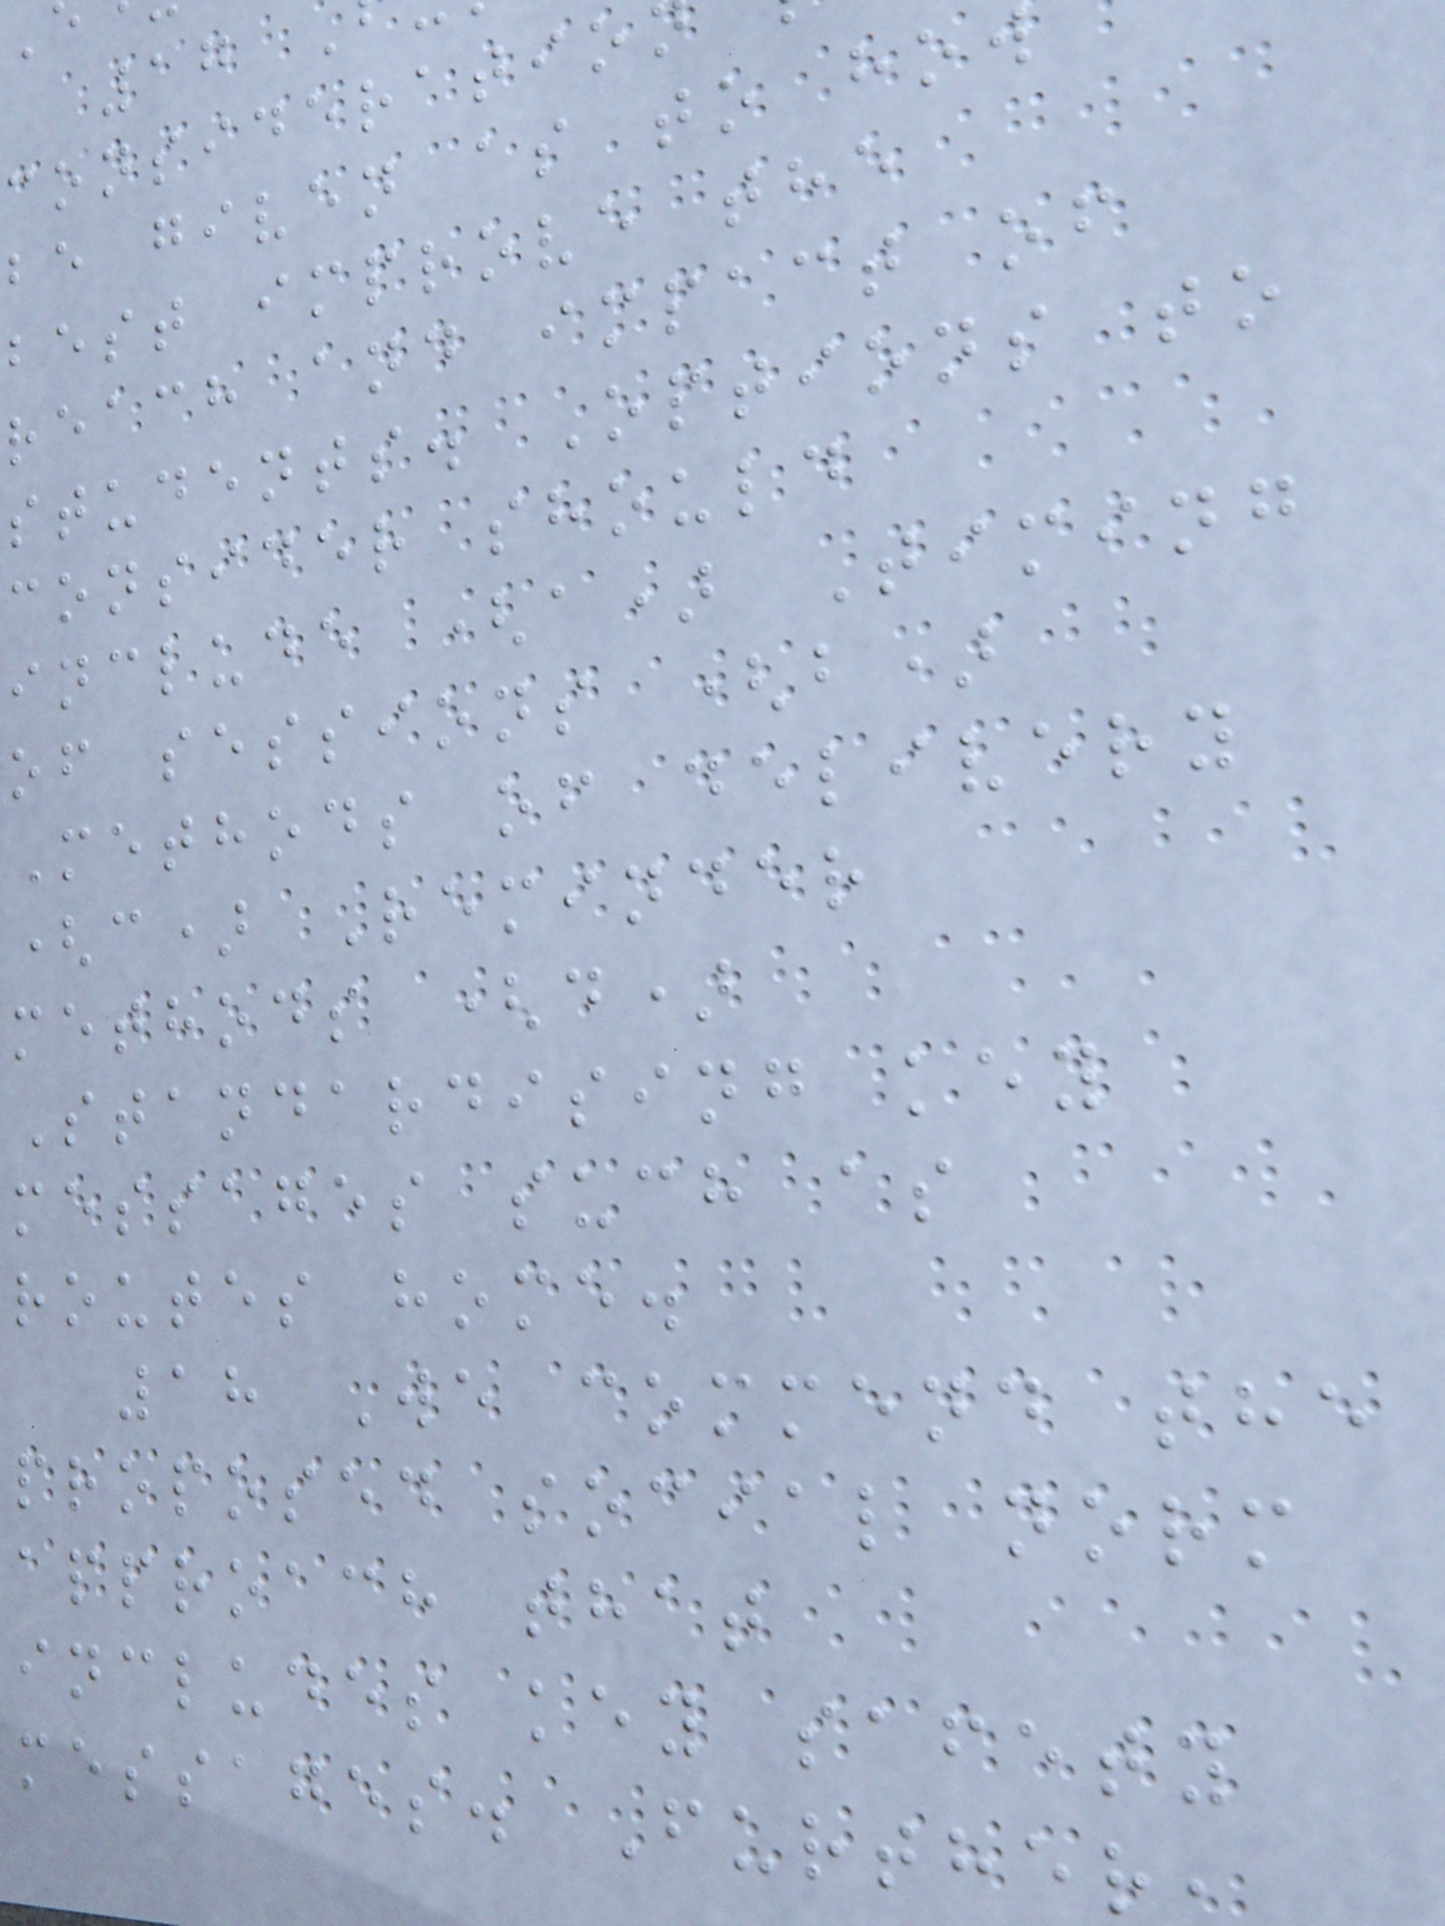consideratio
be given as to how
best improve the
reach and impact of
students. Options to
consider should
include (a) Timing
of sessions (b)
Methods of delivery
(c) Reminder
methods (d)
Standardising key
messages such as
routes home.
18 We commend the
proposed social norm
approach that
includes key safety
messages. Further
